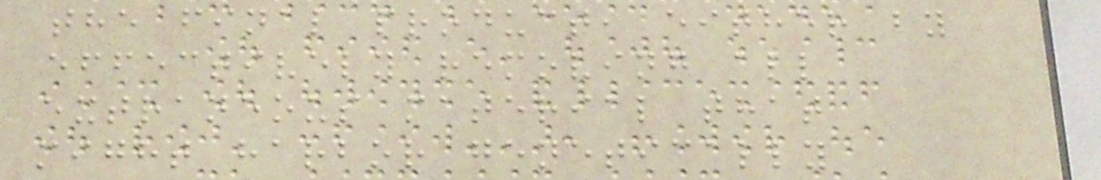the final product, either by
effectively removing all
extraneous material that
might harbor genetically
